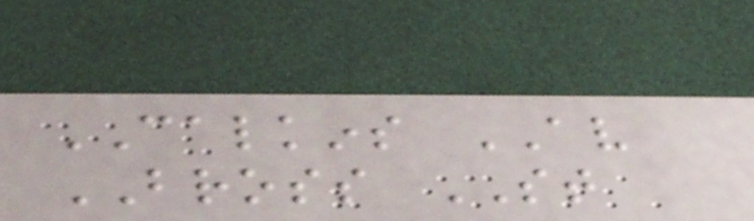CALKINS AV
BROSS ST
